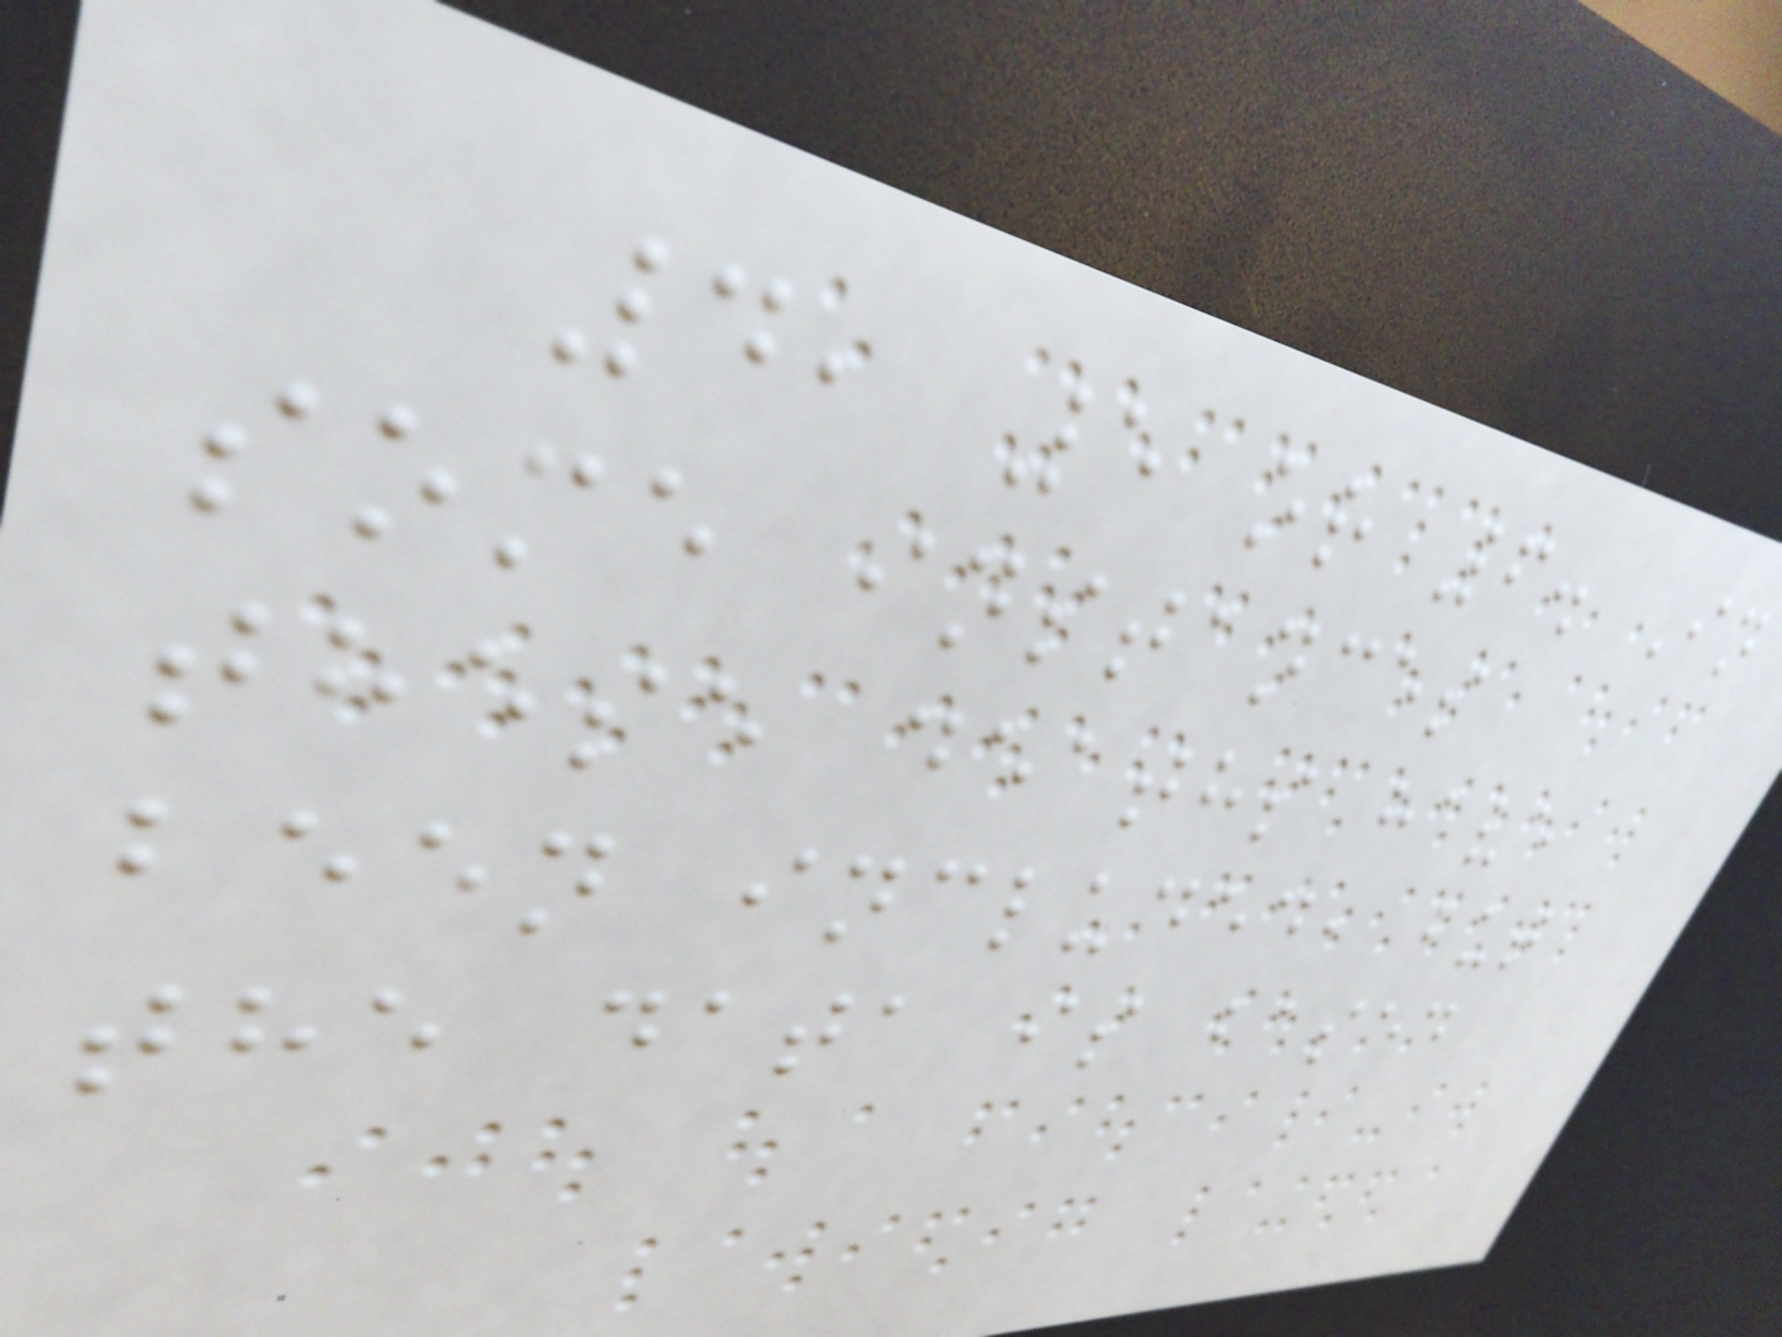4, 5 or 6. In
some instances
these deaths have
been included, but
the data is based
